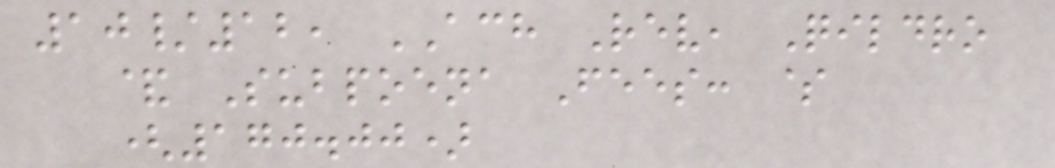10/12, ACH Rev, Qildro
& Subpoena Fees: $
(170.00)
